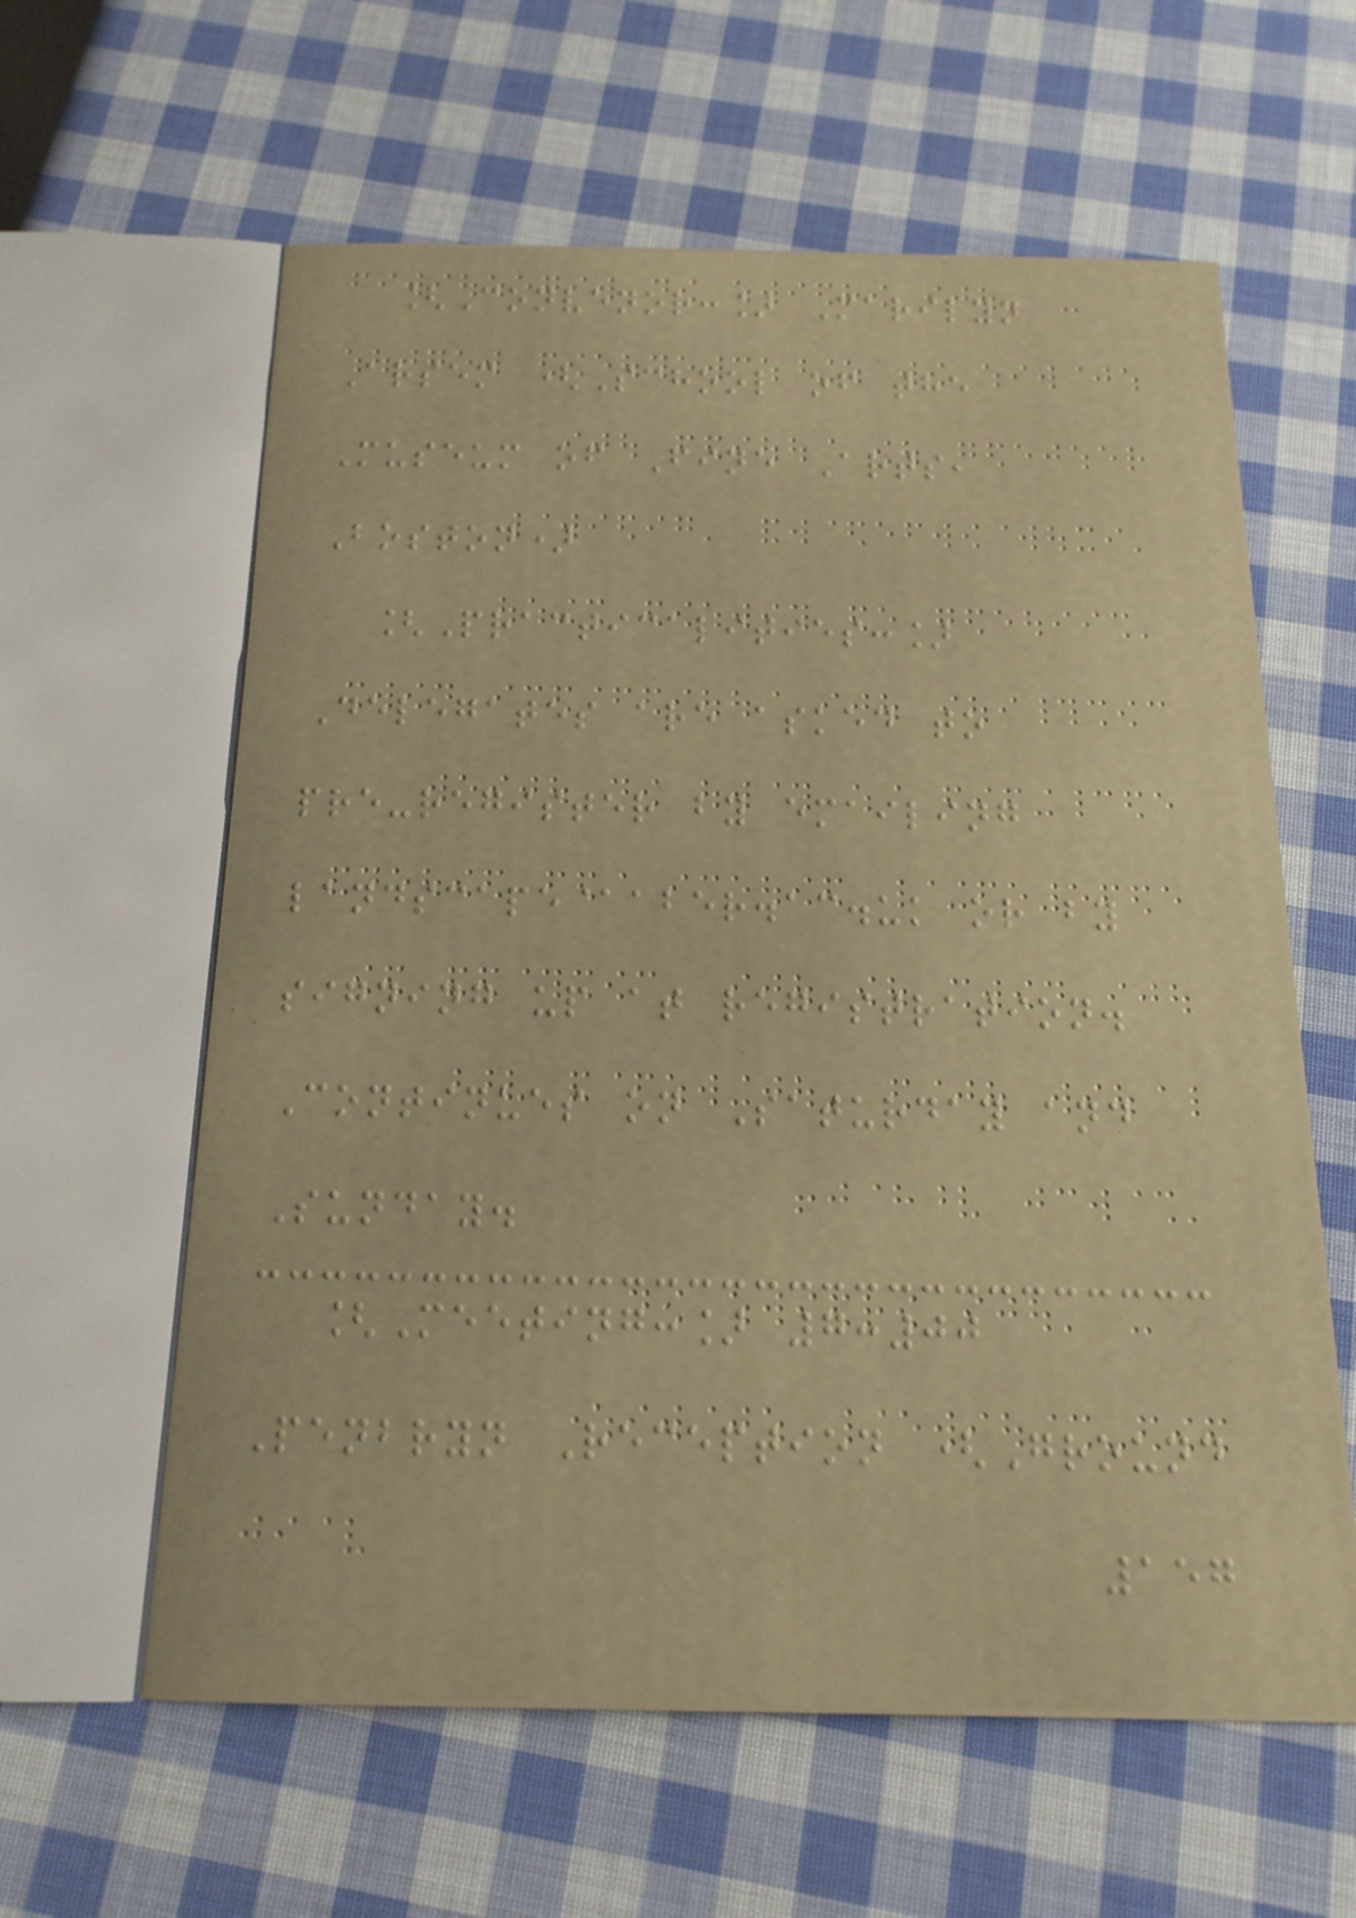[Convenor:] Marilyn
Arsem (School of the
Museum of Fine Arts,
Boston)
[Practicalities:]
Delegates are asked to
pre-register by emailing
landscape@aber.ac.uk or by
signing up at registration.
Continues on Saturday and
Sunday.
[Meeting:] 7:00
Penbryn Reception (Ground
157
